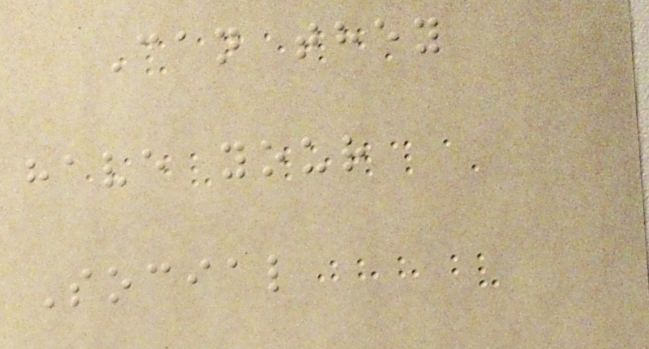Can they
have your
Social
